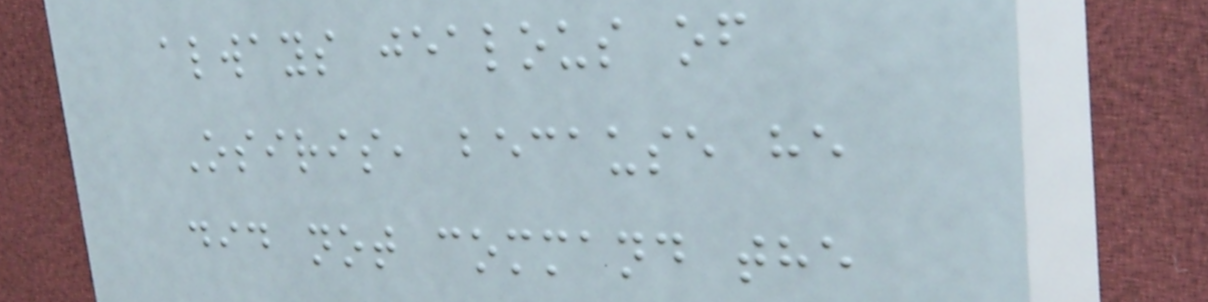always jealous of
Osiris, because he
did not command the
